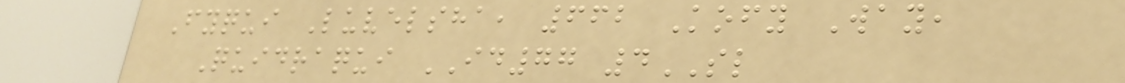Fyqui Luvelsha, 662 Kofy Way,
Quidraqui ID77 4SL
